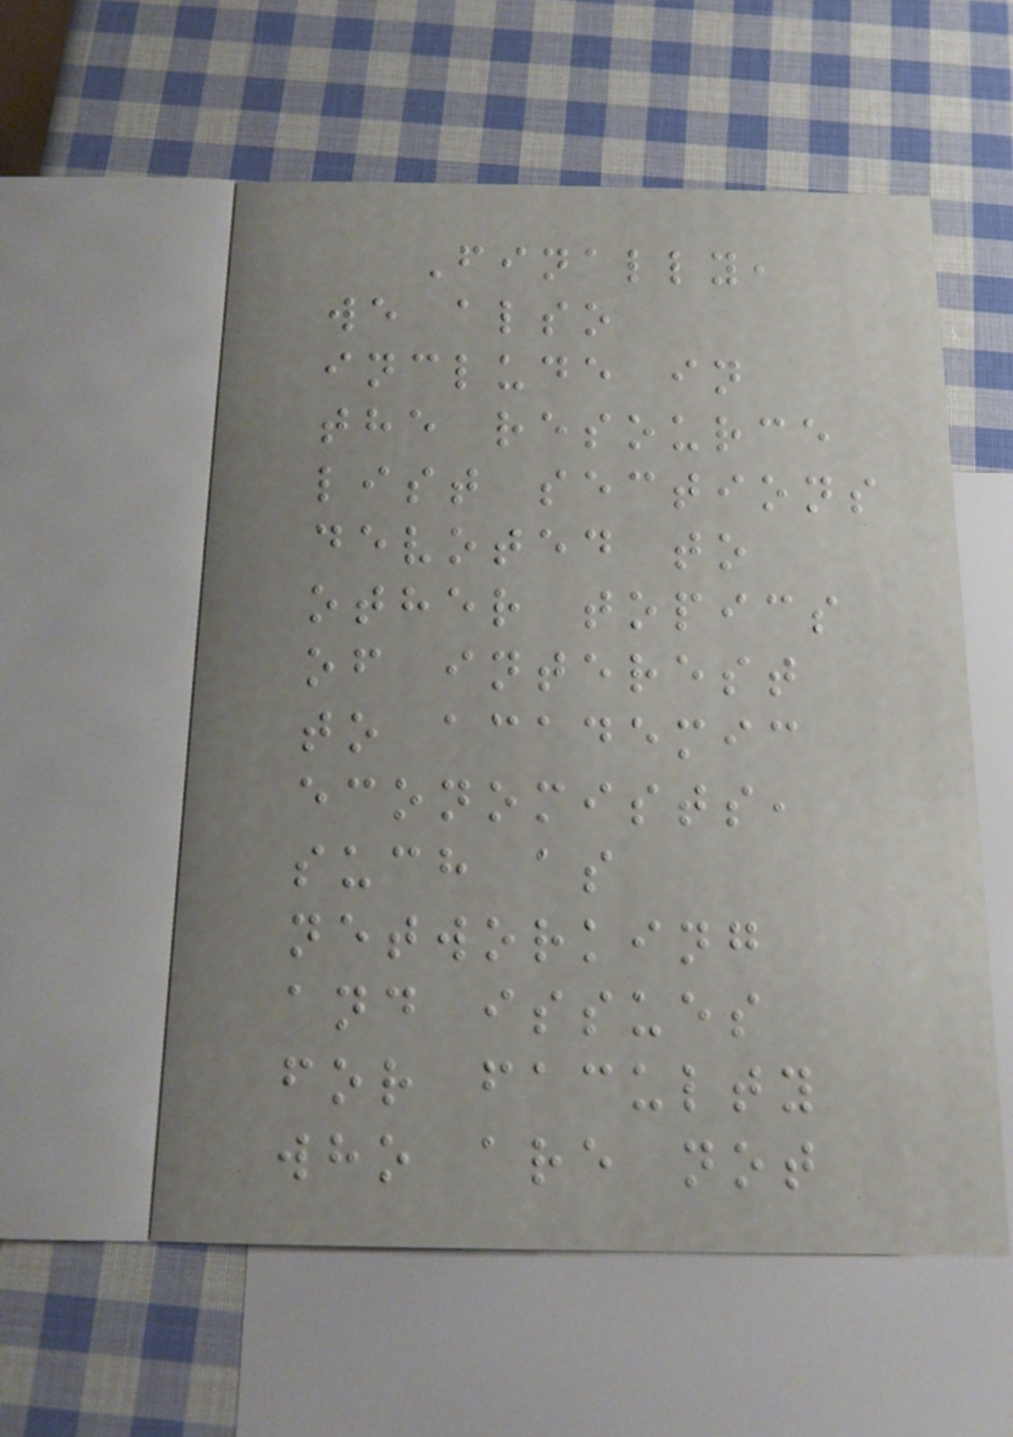Finally,
we also
include in
the resource
list sections
devoted to
other topics
of interest
to academic
economists,
such as
networking
and issues
for faculty
who are not
